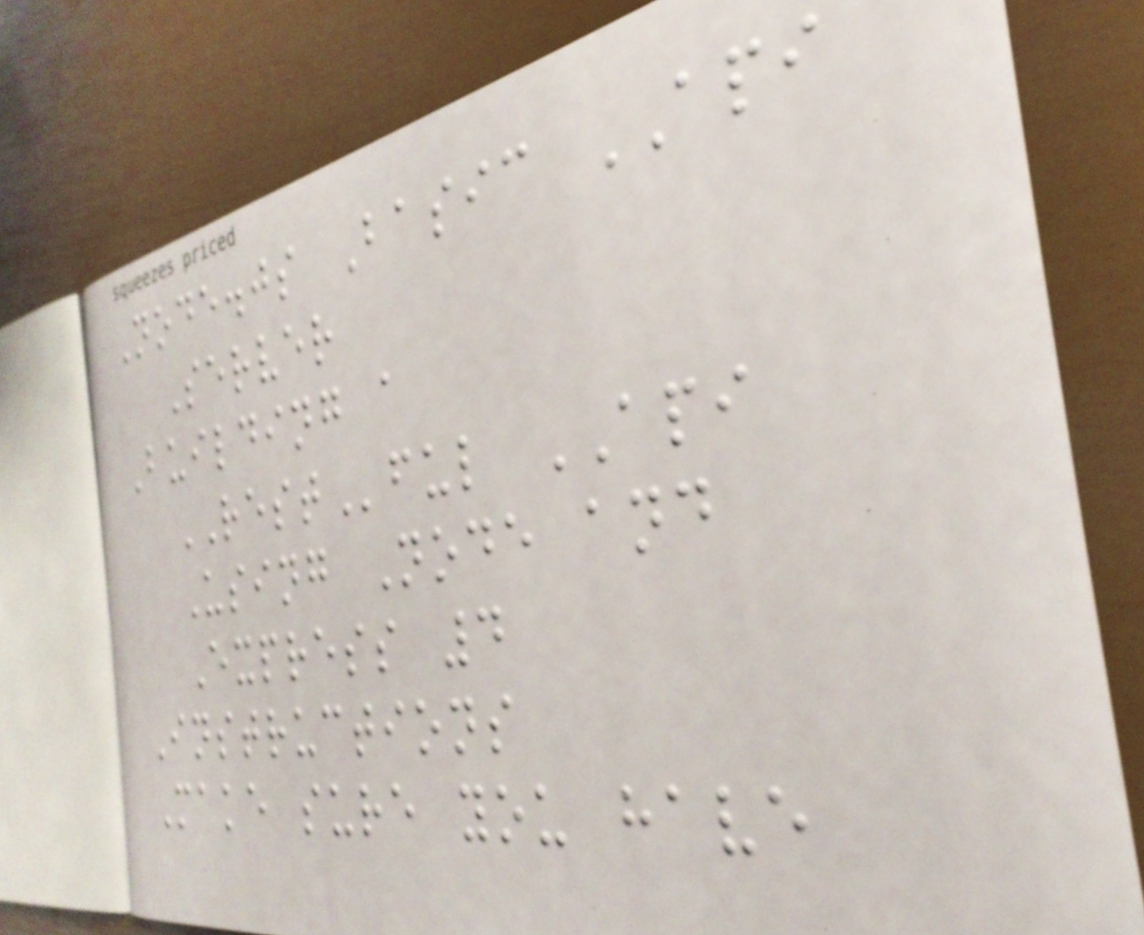Node.js Basic API
Server
Building a
RESTful API
Using Node and
Express 4
Instructions
Make sure you have
